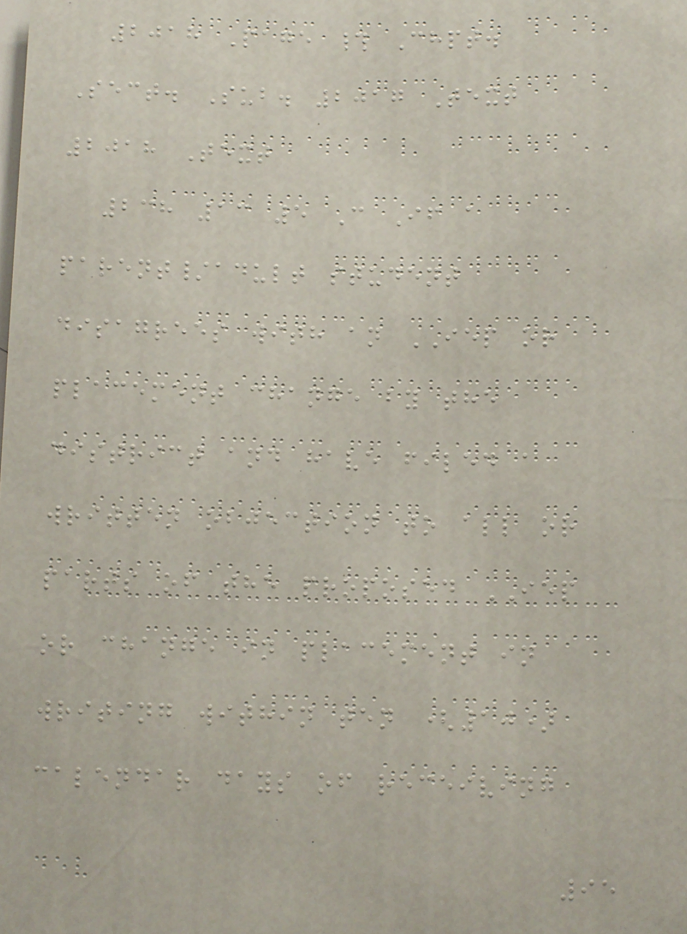2018 Page # Chpt.
Sect. Sub. 2017 Text
2018 Text
238 13 5 C If a
parent/adult student
disagrees with an IEP or
placement change by the
district and have filed a
written objection to all or
parts of the proposed IEP
or change in placement in
writing within ten (10)
calendar days of receiving
95
